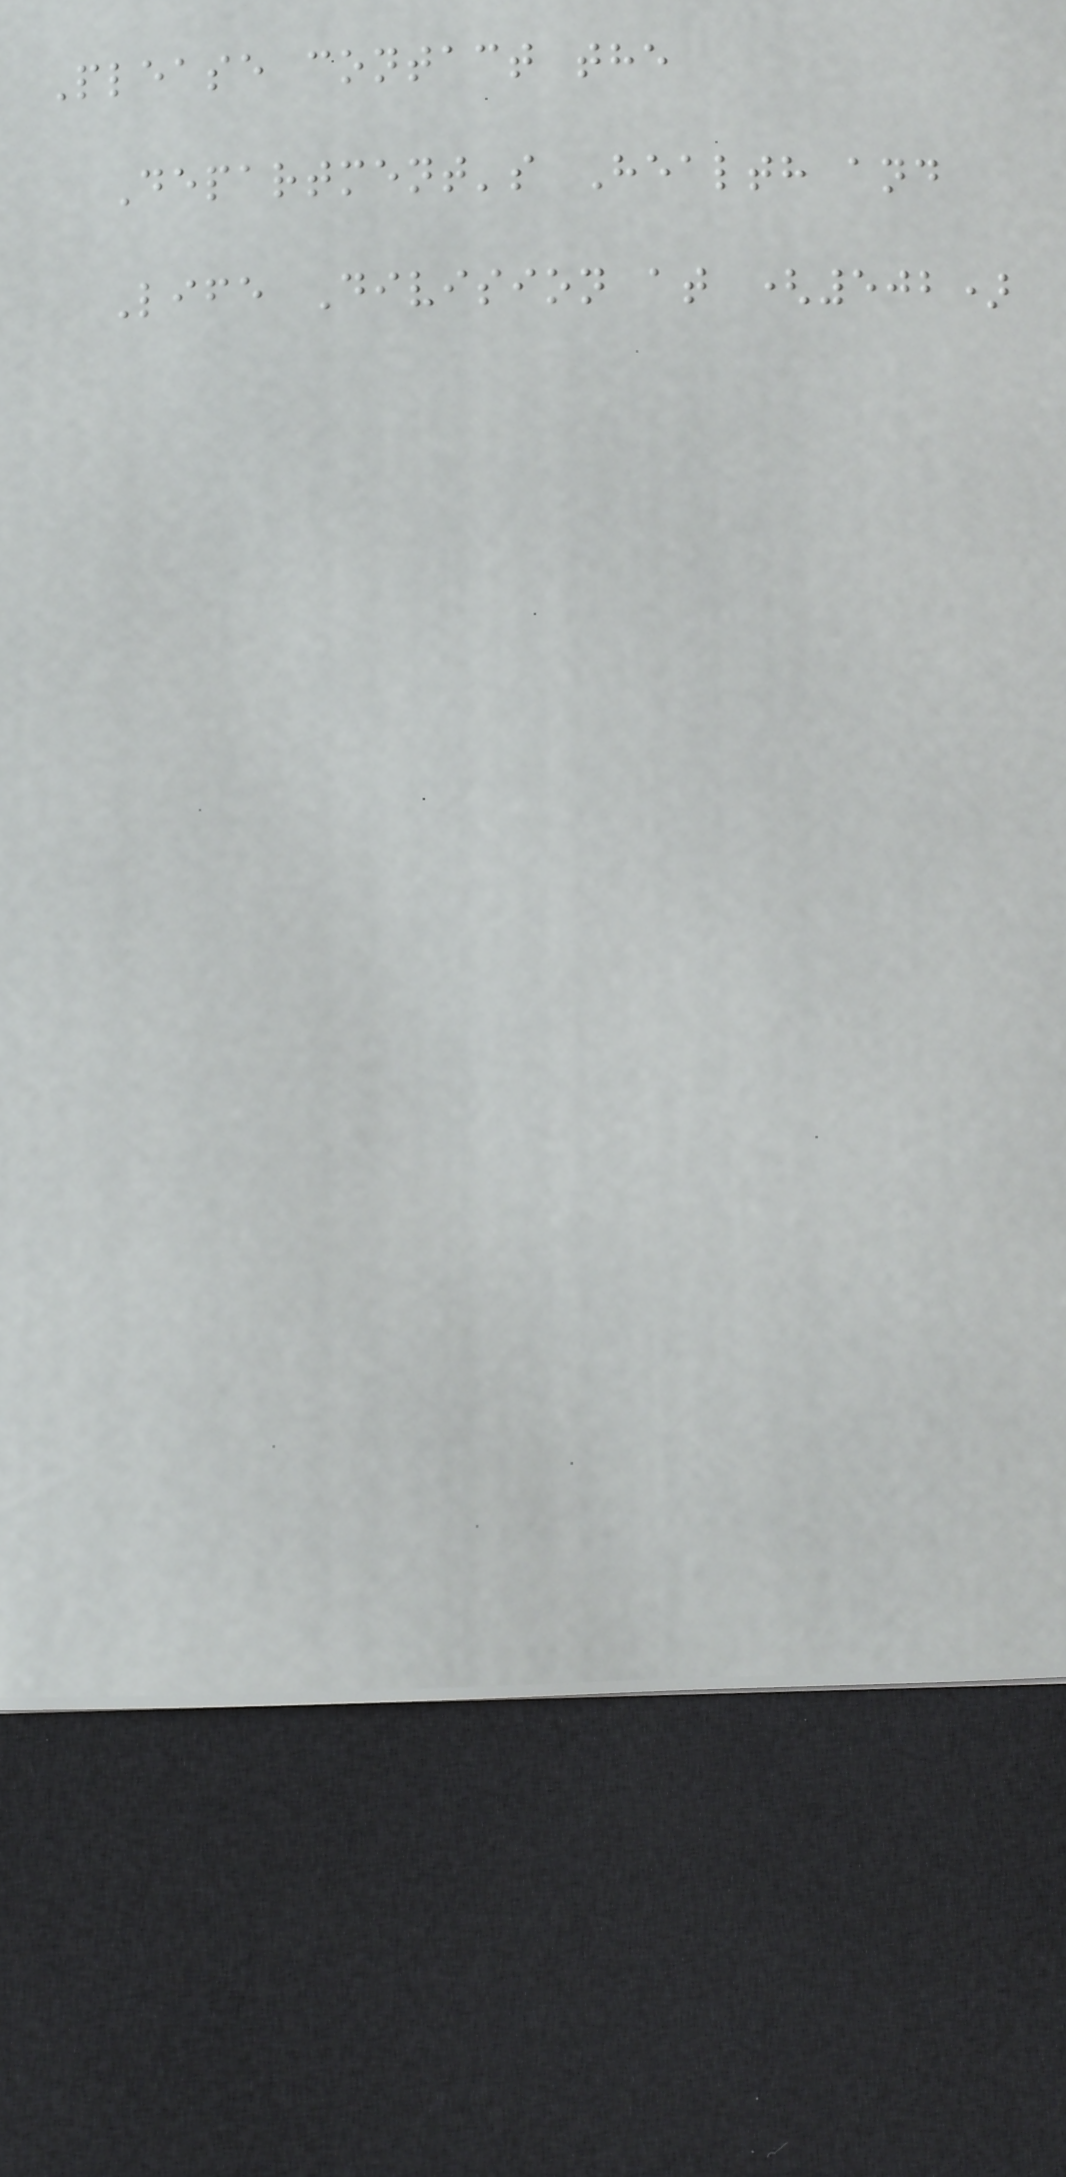Please contact the
Department's Health and
Life Division at (502)
